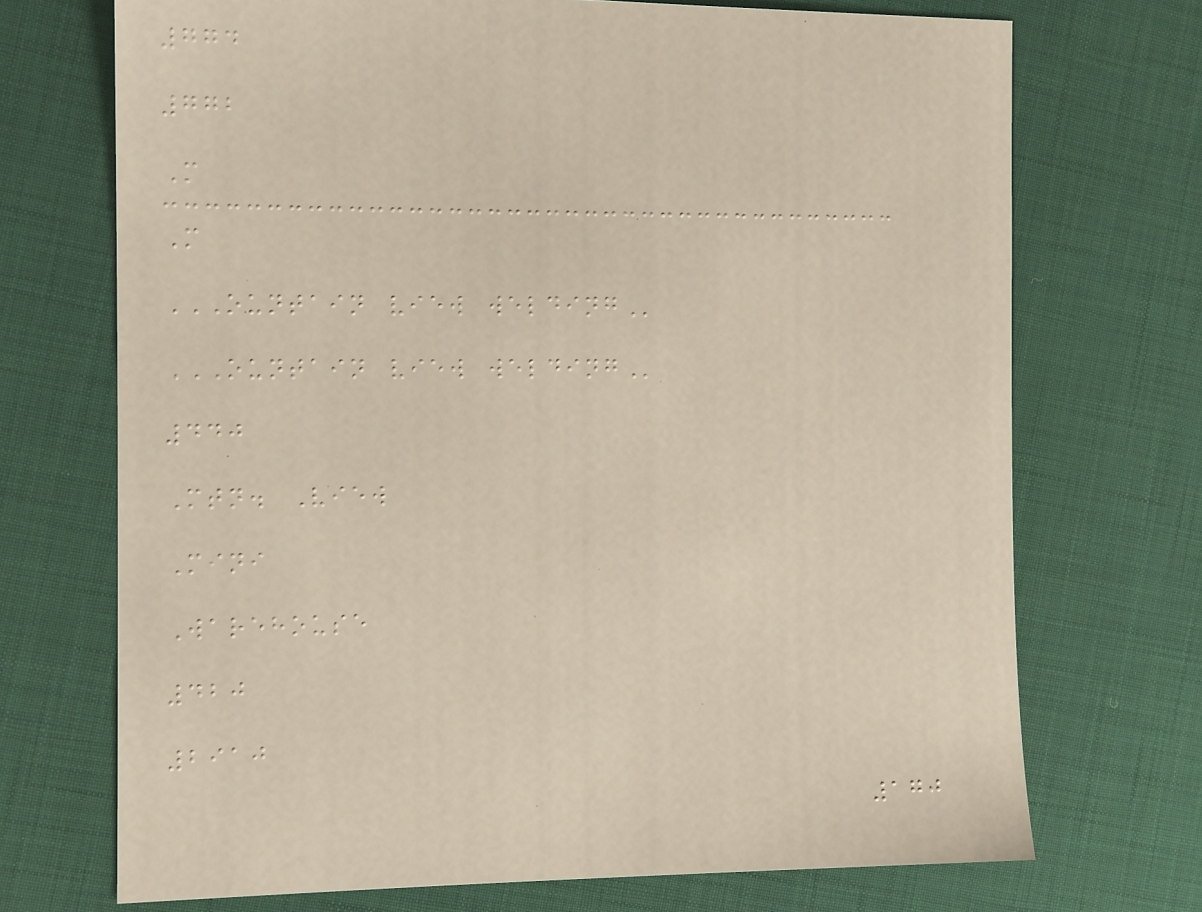774
772
M
M
OUNTAIN VIEW WELDING
OUNTAIN VIEW WELDING
440
Mtn. View
Mini
Warehouse
420
2910
170
